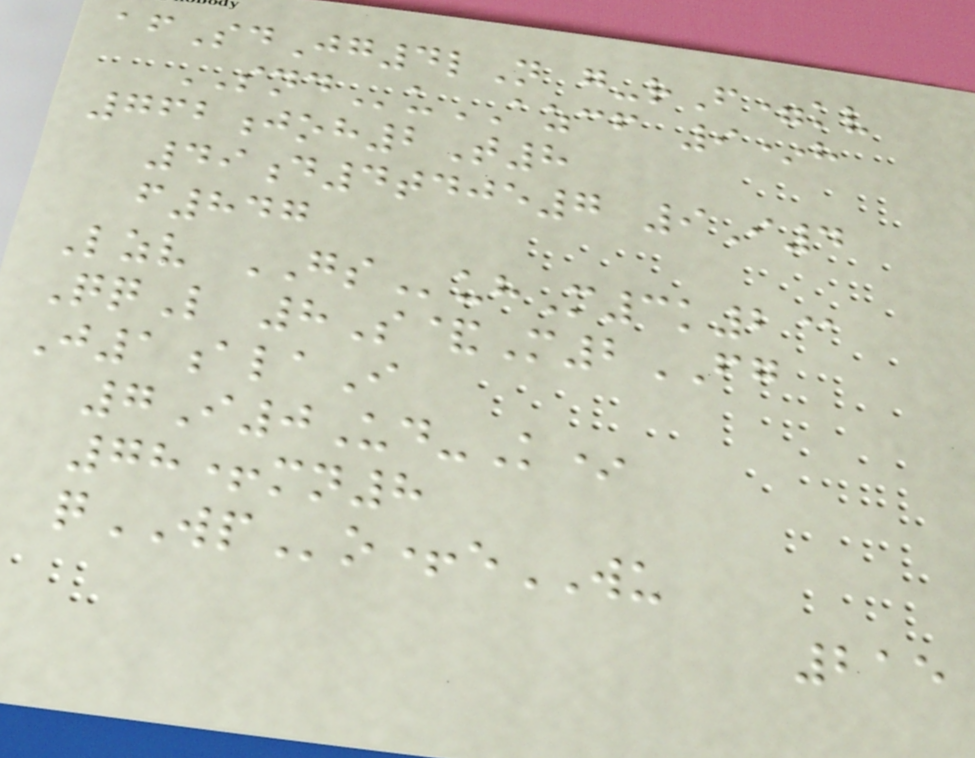afSdJg4lN g-rF=kv
SNDuAZCF 9*h
762joh2T8
49d4tdje7 9I4
f847
Lzv GSuhM3k2@
QqL 8S&M2FG
J1alaI
7I0Ud-K*
78+mn8
qWPo+eWU
215
